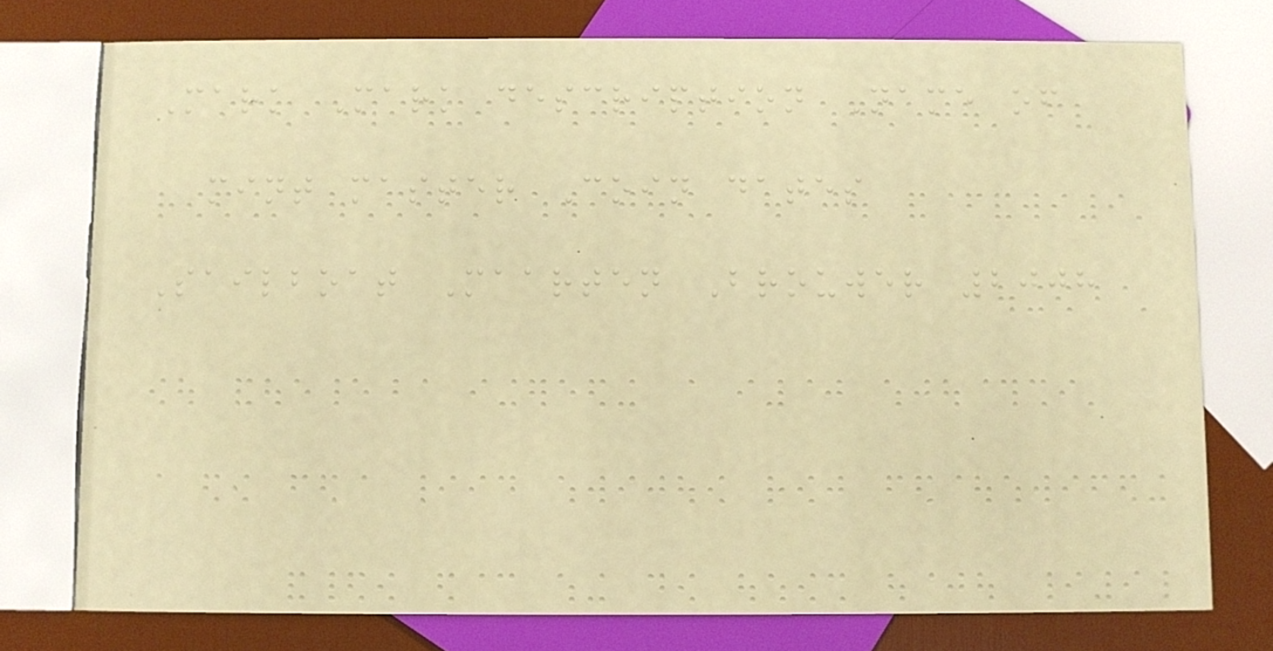Mark Mark description Name of
mint master Coin dates
Sailboat Maarten Brouwer 2008
